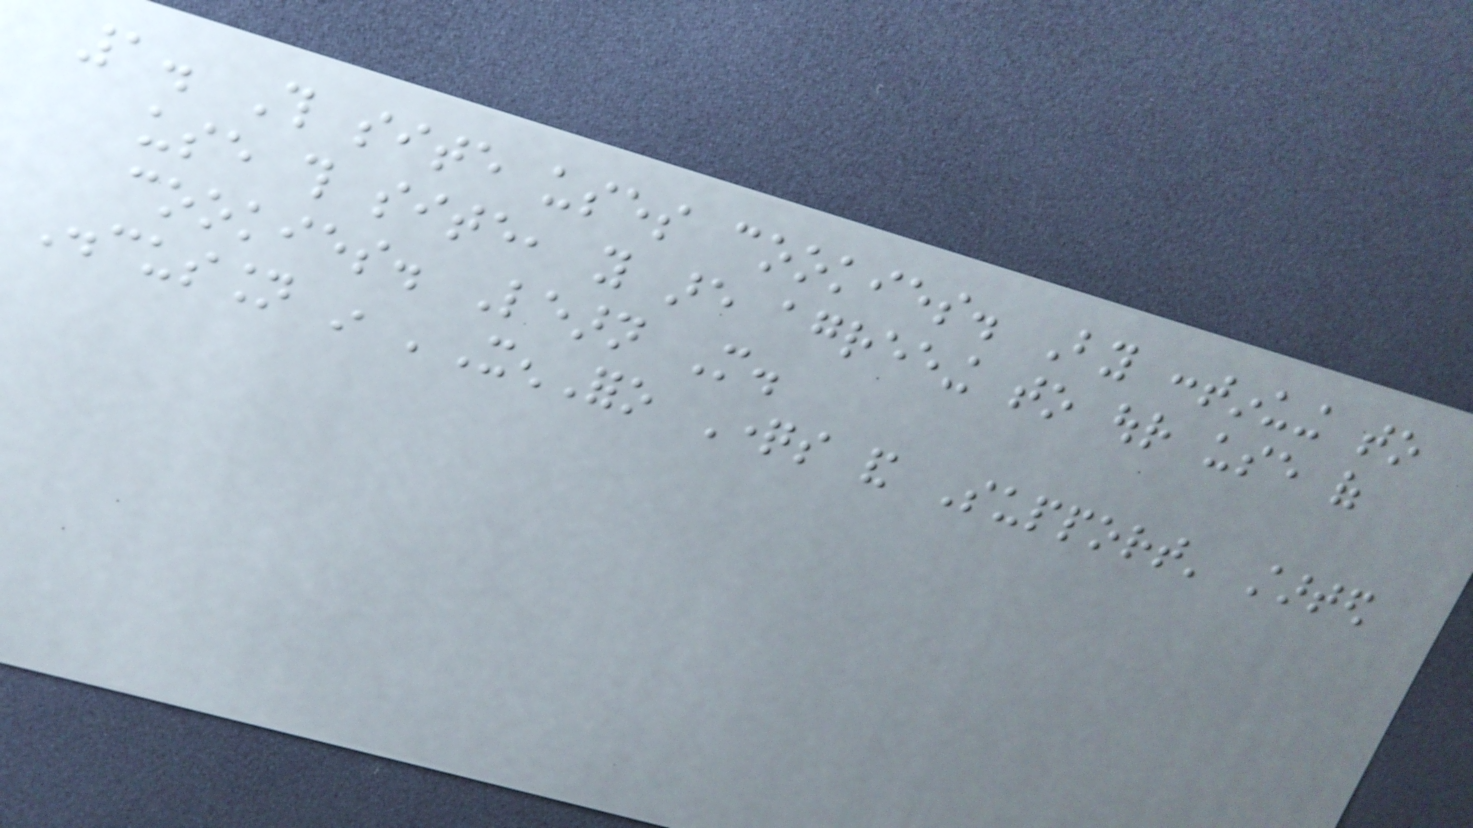1. This site uses cookies. By continuing to
use this site, you are agreeing to our use of
cookies. Learn More.
Discussion in 'XenForo Questions and Support' started
